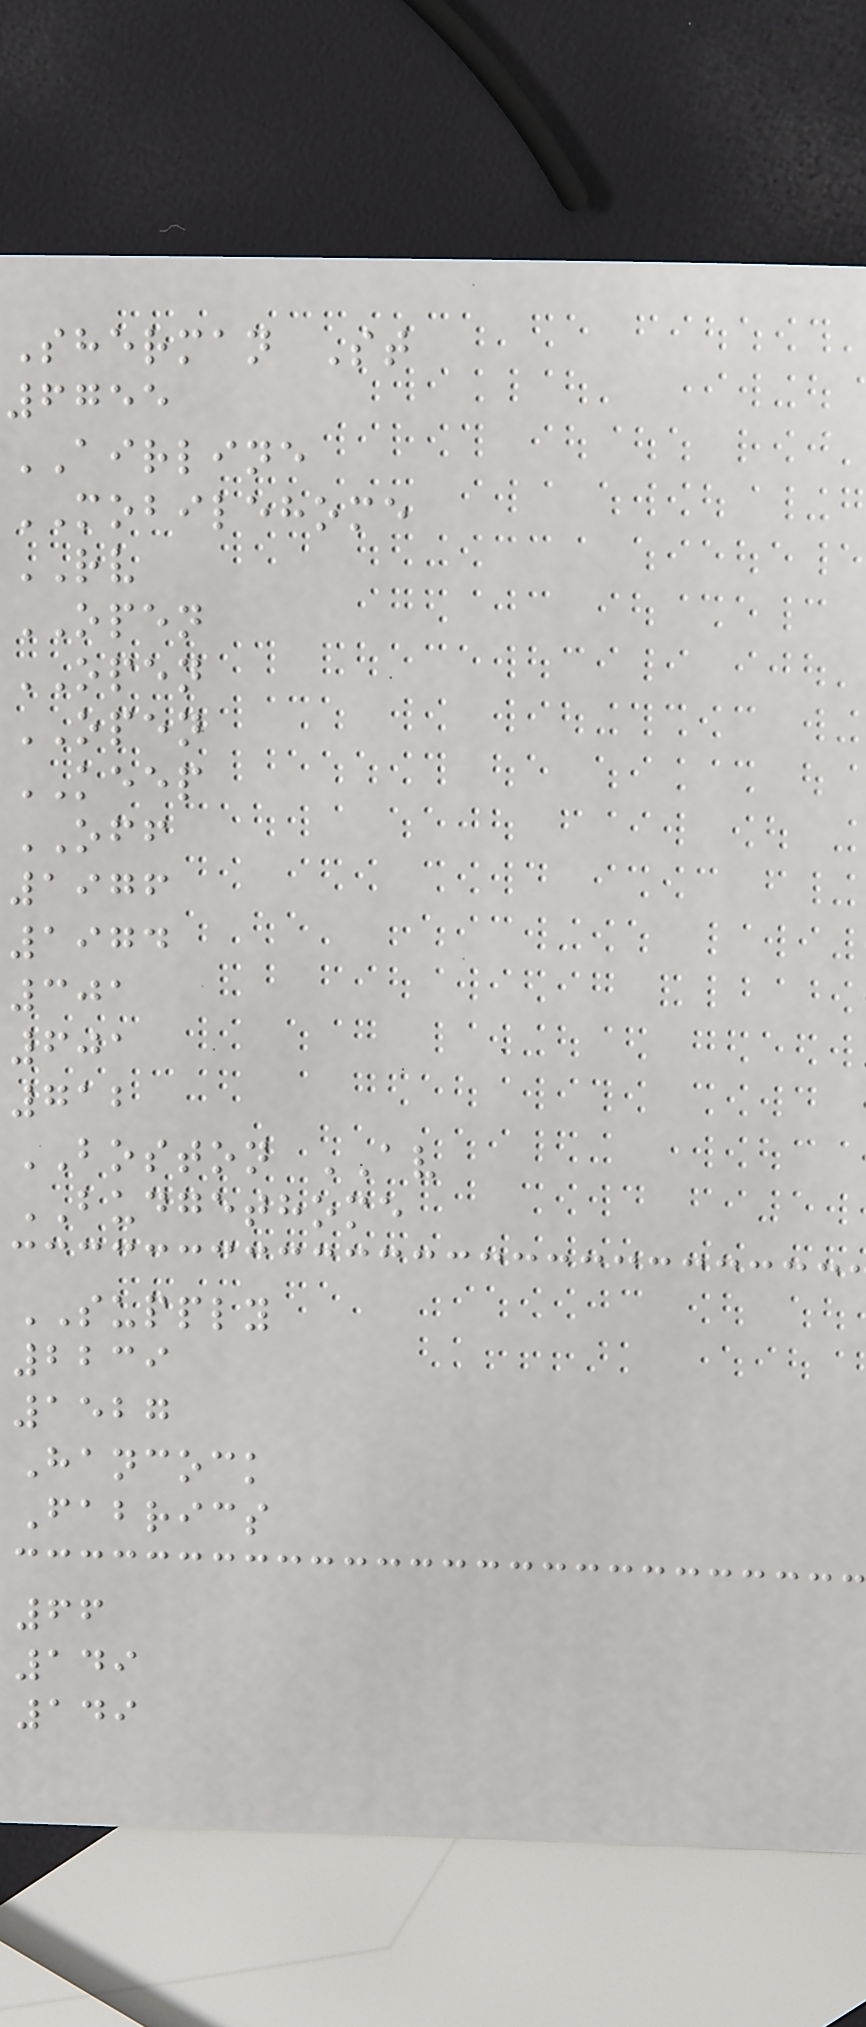Sherman St
6755
AIRLINE
MOBILEHOME
RV
OPEN
OPEN
OPEN
KEEP
OFF
1976
1974
301
601
712
BOSTON AV
BUDGETHOME
SUPPLY
2239
1527
Hancock
Fabrics
66
149
149
